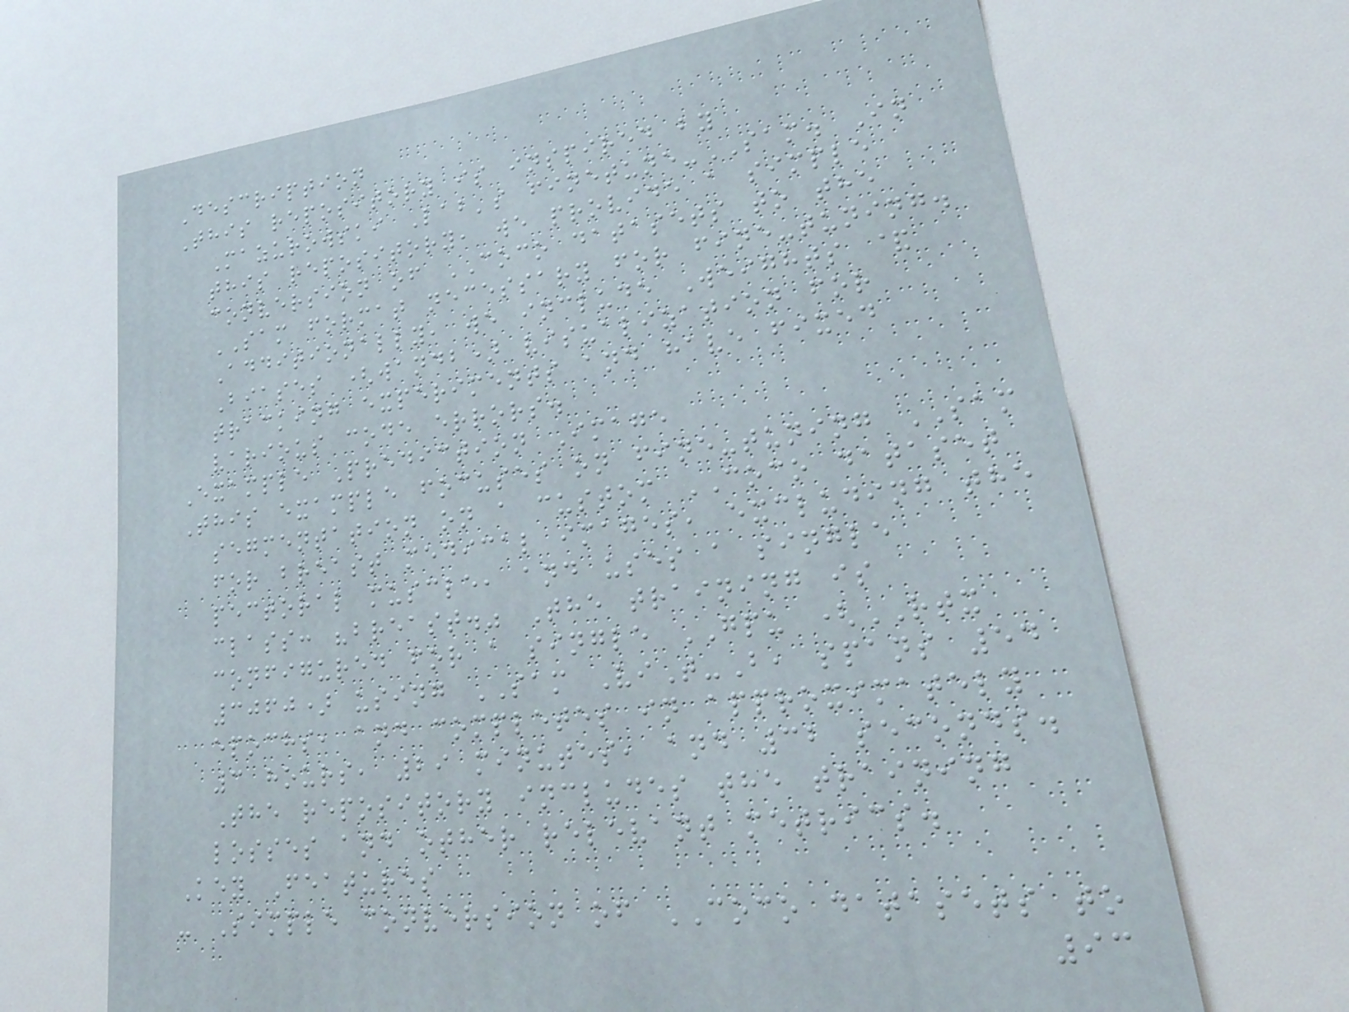Description
This repository is inspired by
Mazurowski Lab's finetune-SAM. In
this repository, we provide a simple
conversion of COCO datasets to the
SAM format necessary for fine-tuning.
Additionally, we include Weights &
Biases (wandb) visualization for
tracking experiments and have fixed
various code errors.
Example Prediction Image
This example focuses on fine-tuning SAM
segmentation on a custom COCO dataset
for breast medical images, excluding the
pectoral muscle, and uses a single
class: "breast." The training is
configured for a single GPU (RTX
3060) using SAM ViT-B, spans 54
epochs, and completes in approximately
3 hours, 29 minutes, and 32 seconds.
The repository includes the training
losses and other relevant metrics.
Key Features
- Simple conversion of COCO datasets to
93
